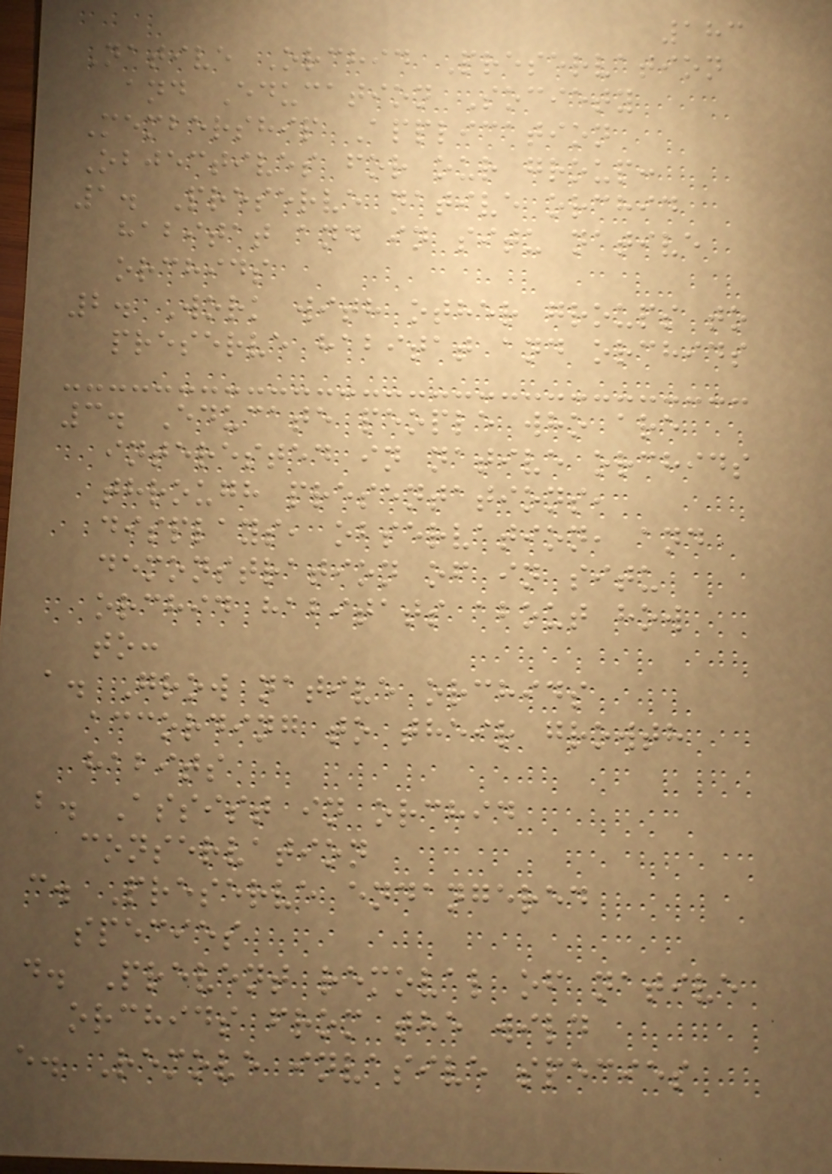183
Native Orchid Preservation
and Education Society
Membership Application
Objectives for our group:
1. Preserve native orchid
habitat and in situ native
orchids
2. Work with other groups to
preserve habitat and orchids
3. Educate people who are
interested in native orchids
through presentations,
displays, observation, and
demonstration of in situ
orchid habitats about how
to:
a. Grow native orchids
according to their growth
habits
b. Assist in orchid
conservation
c. Preserve endangered
species
d. Prevent removal of native
orchids from the wild
e. Remove invasive species
